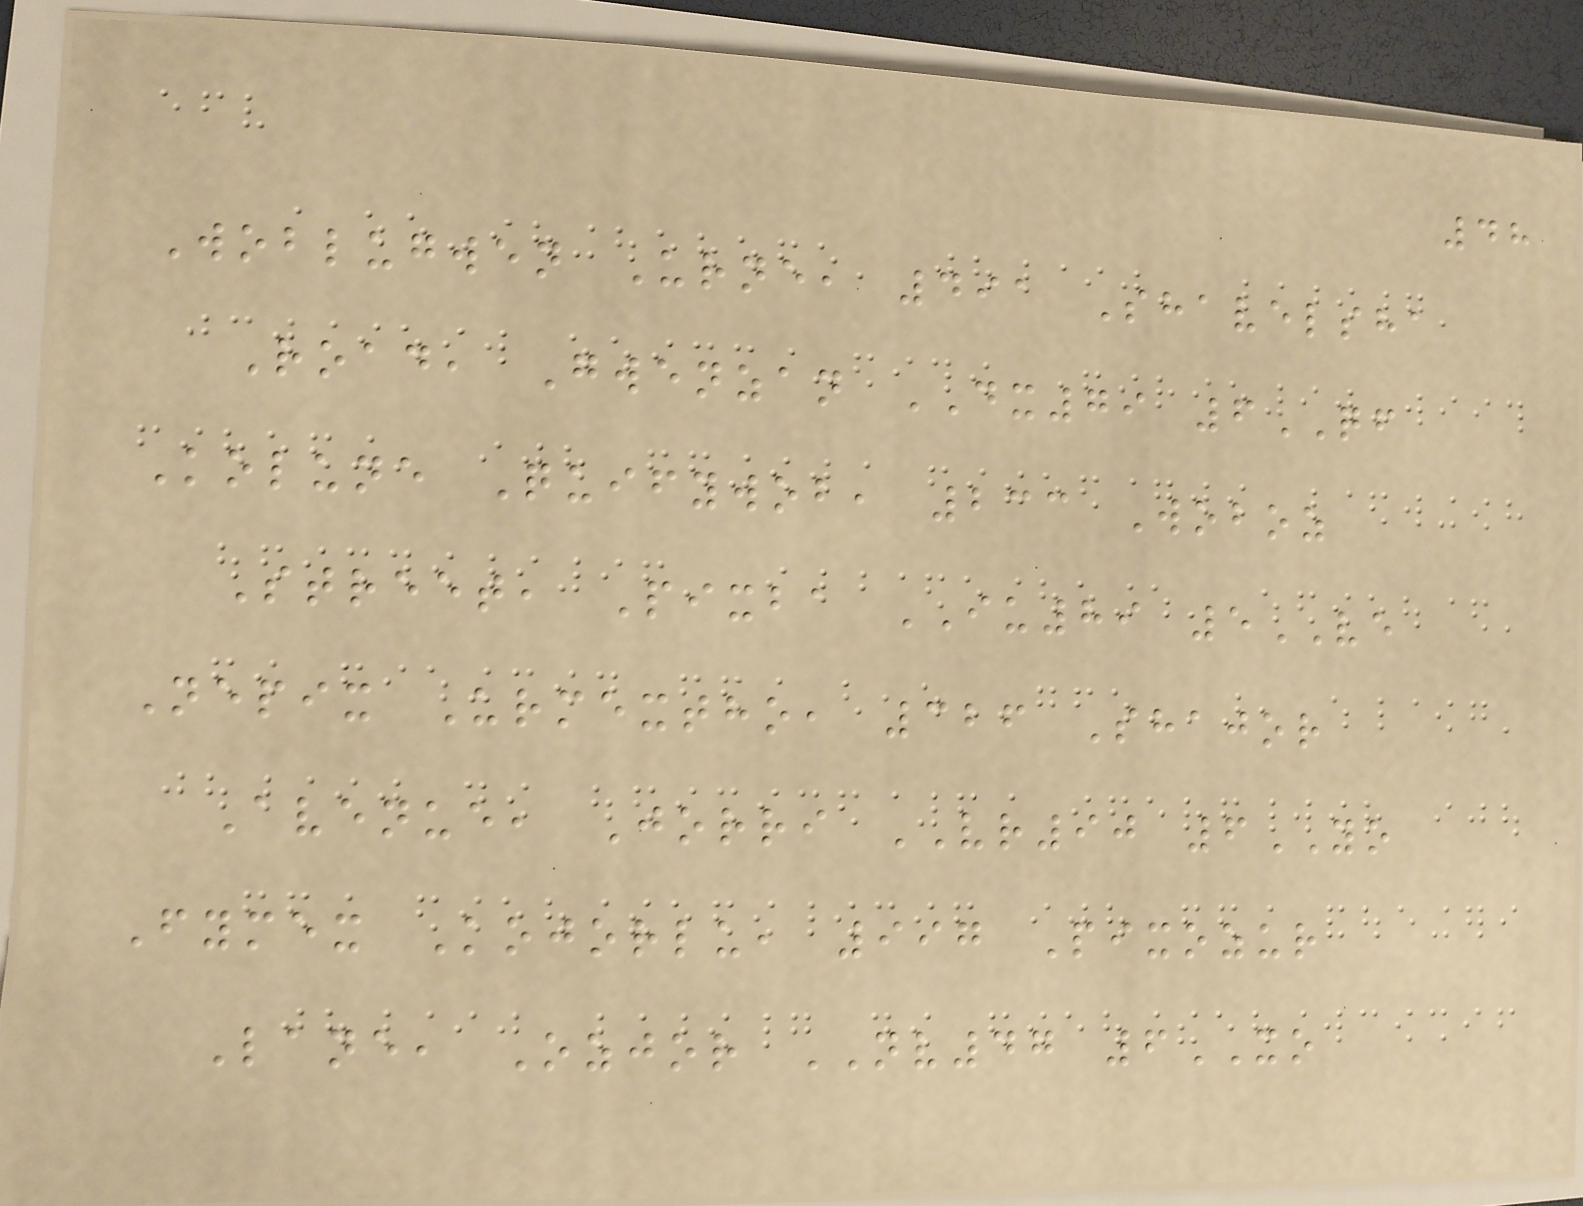48
Woblugwen Urne, 491 Shavelsha
Road, Gwenzan DX79 6QF
Kolune Quifywob, 233 Woboz
Street, Pixba IU89 5VE
Nepix Urmextho, 326 Shajor
Avenue, Jorri VR90 6YO
Fymex Kojorlu, 997 Pixozur
Lane, Ozjor NV47 6XO
